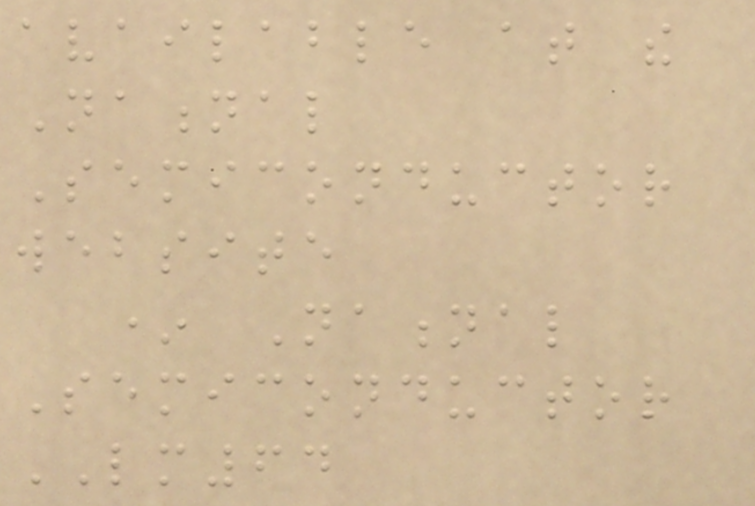available at the
National
Semiconductor
website
* National
Semiconductor
LM64
